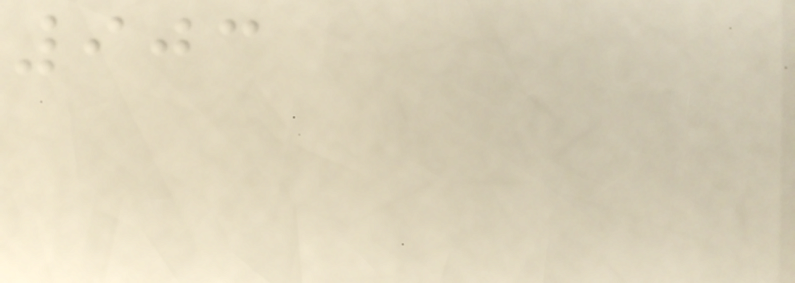903
